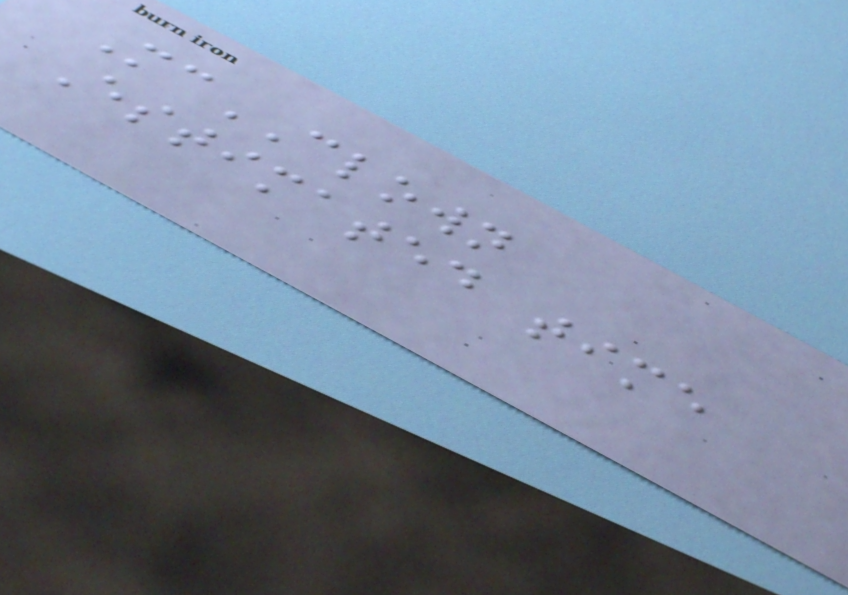McCLOWN
Estimated time
